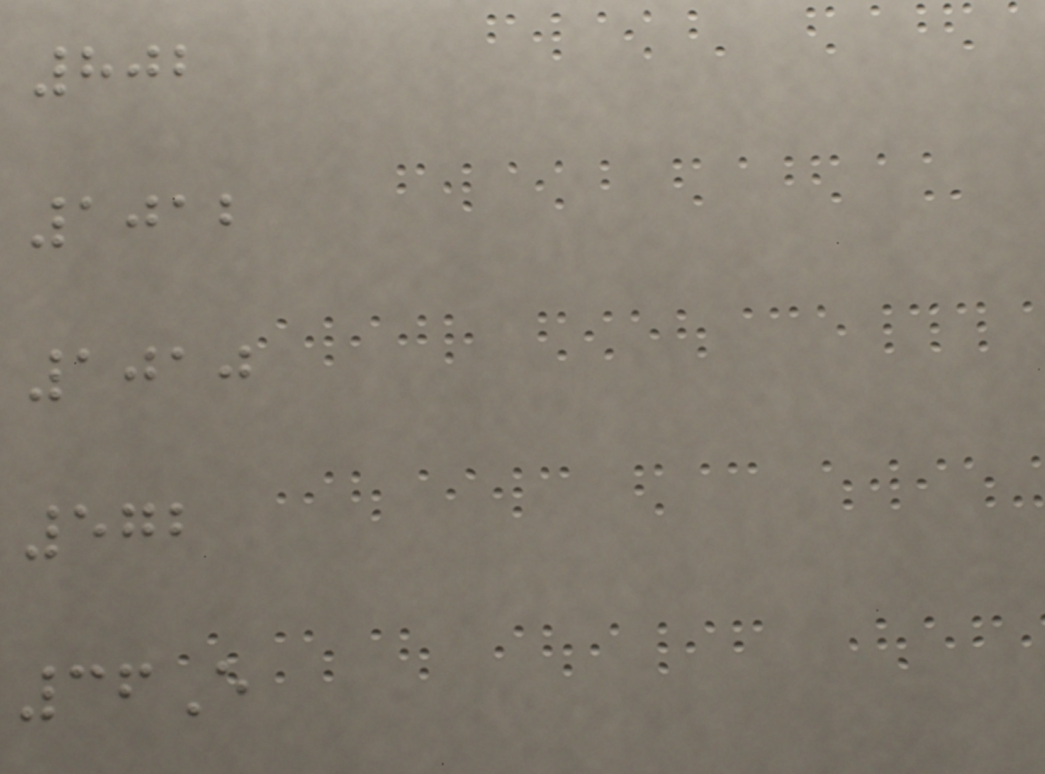802
1012
1010
572
36E
